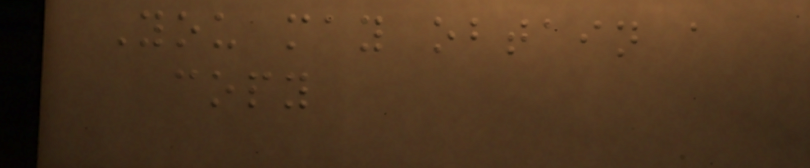You may obtain a
copy
